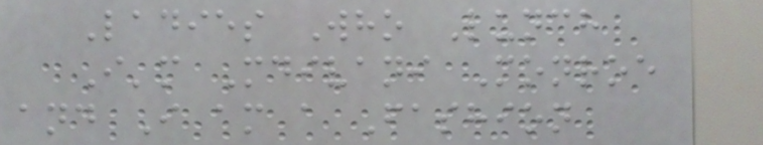Ladies Who Lunch
I'm Mdivani Monroe
and I am a Fashion
